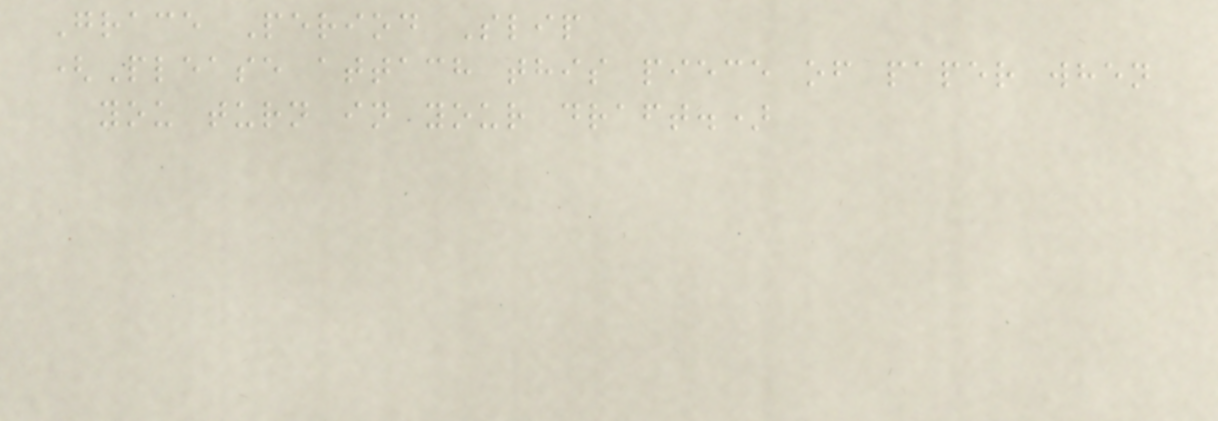Grace Period Slip
(Please attach this piece of paper when
you turn in your draft.)
